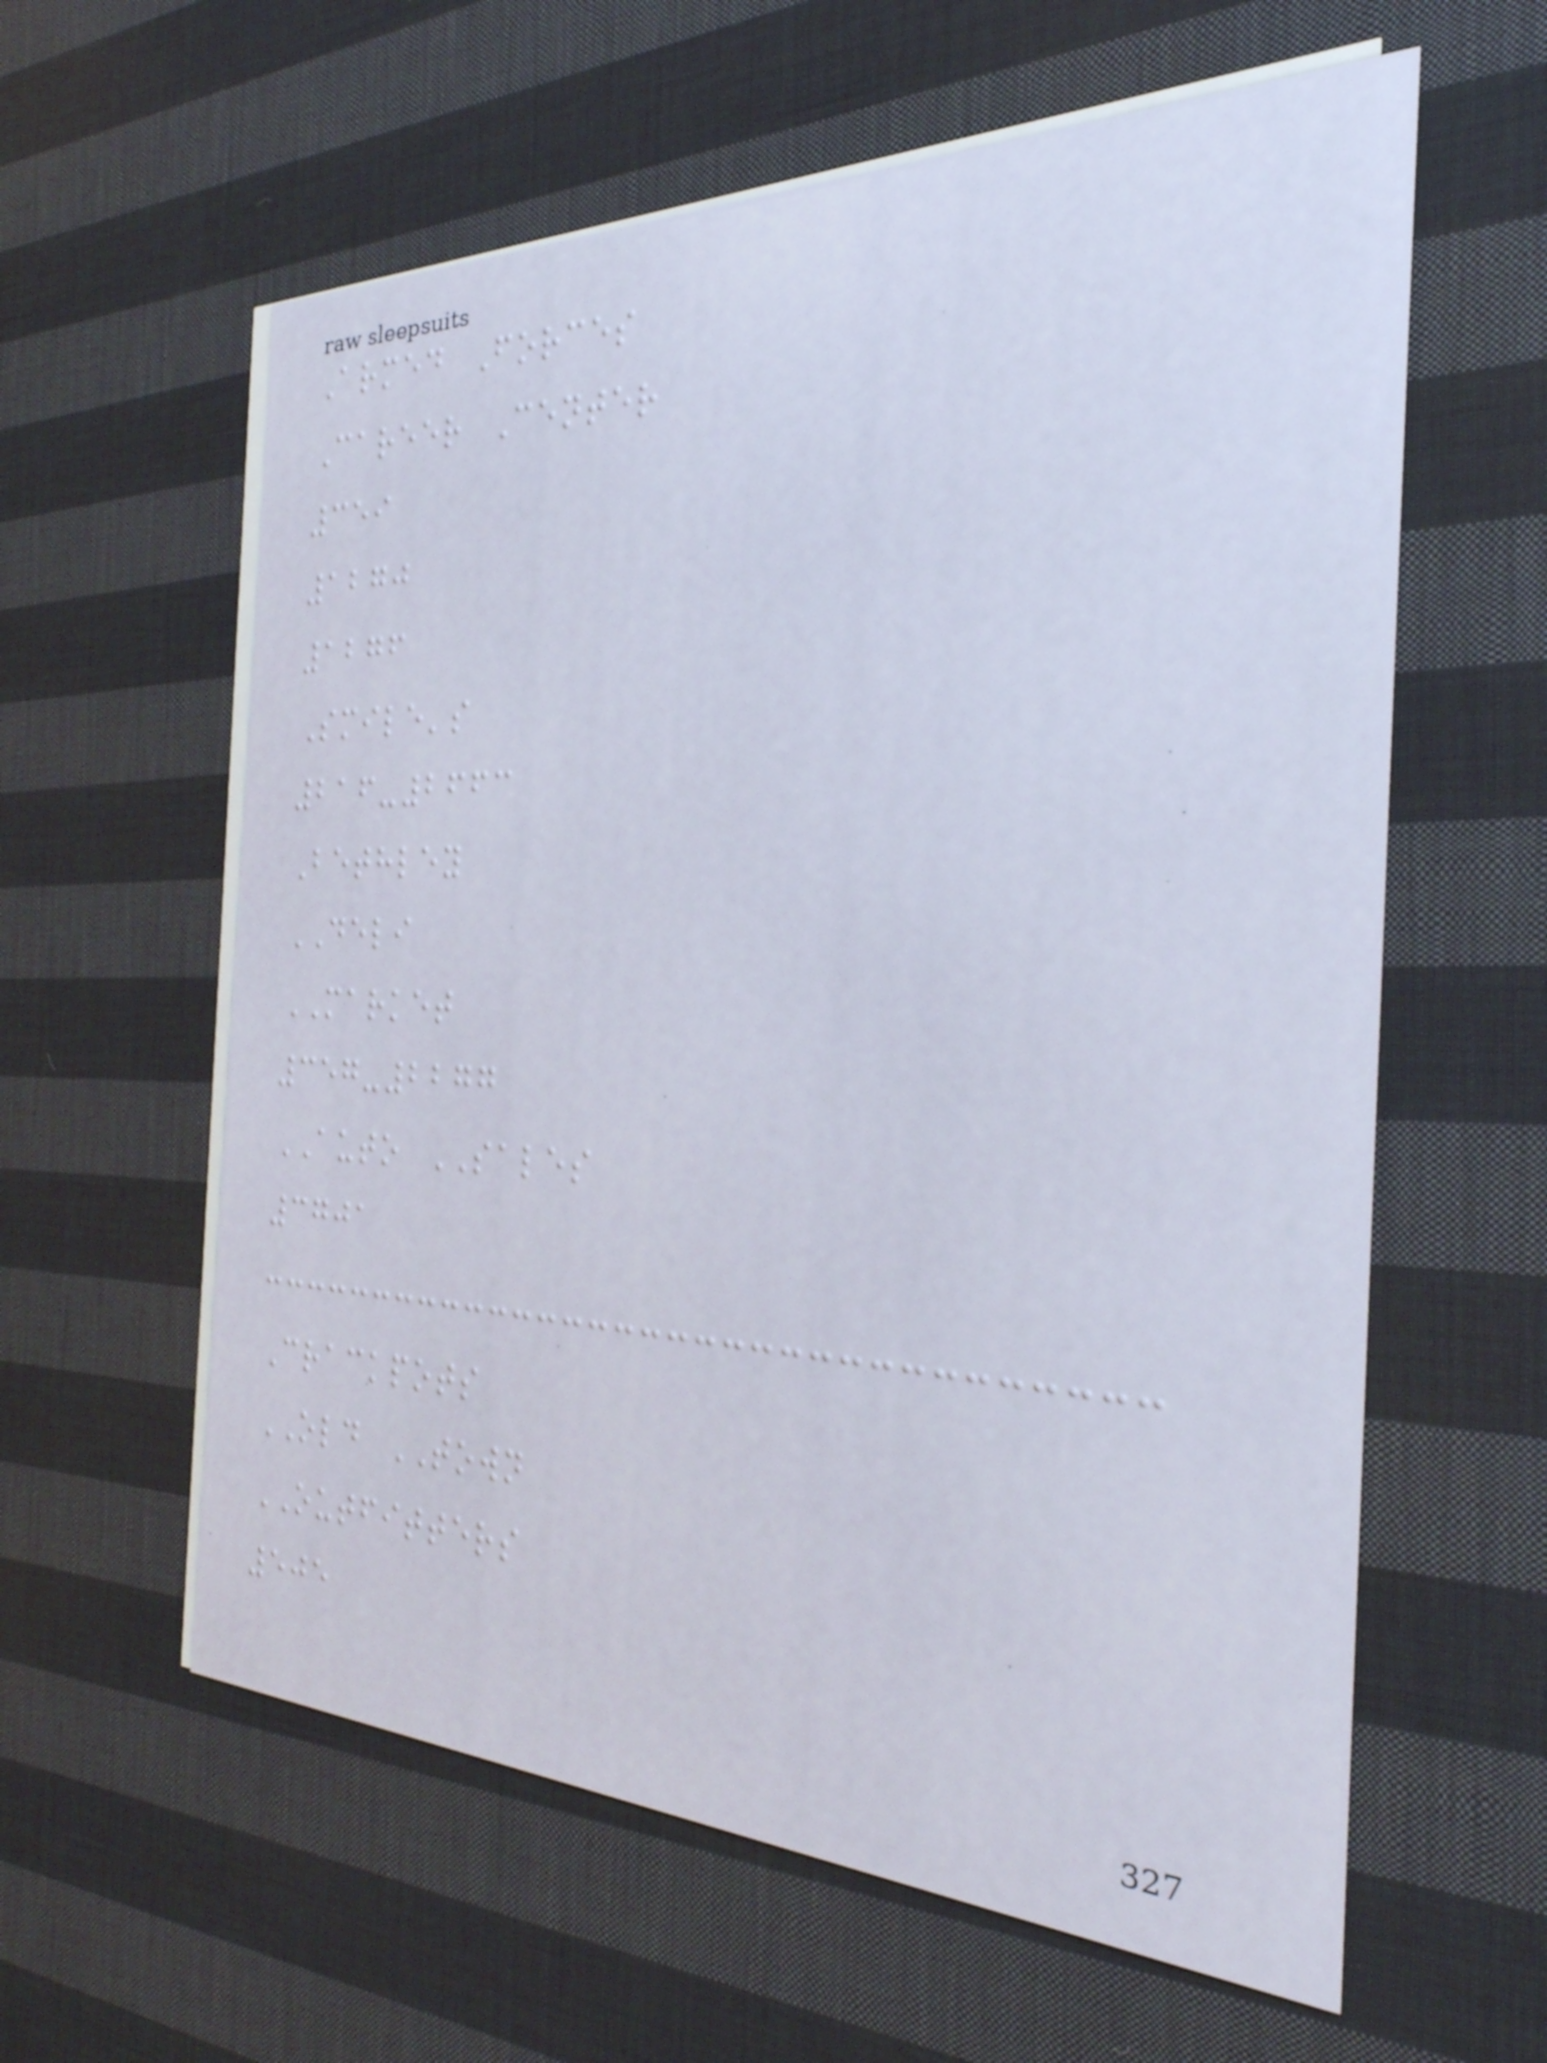Armed Forces
Career Center
359
1270
1276
Smile's
216-2663
Bethley
DELI
MARKET
357-2277
AUTO SALES
3701
Crackpots
OLD TOWN
OUTFITTERS
505
